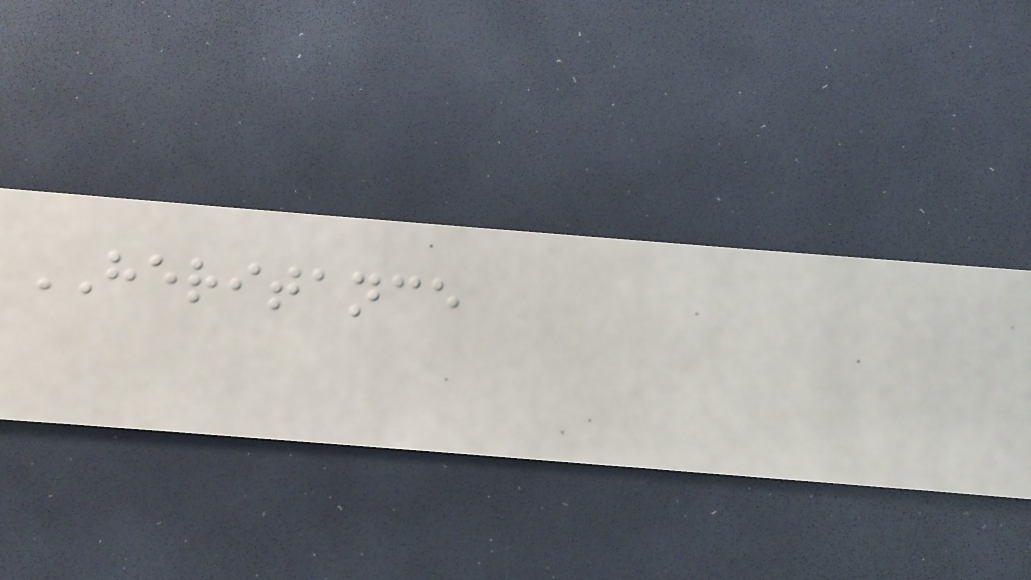HERITANCE
